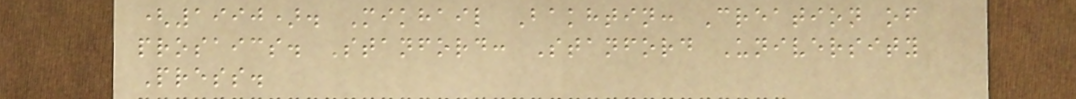(1990). Mikhail Bakhtin: Creation of
prosaics. Stanford: Stanford University
Press.
